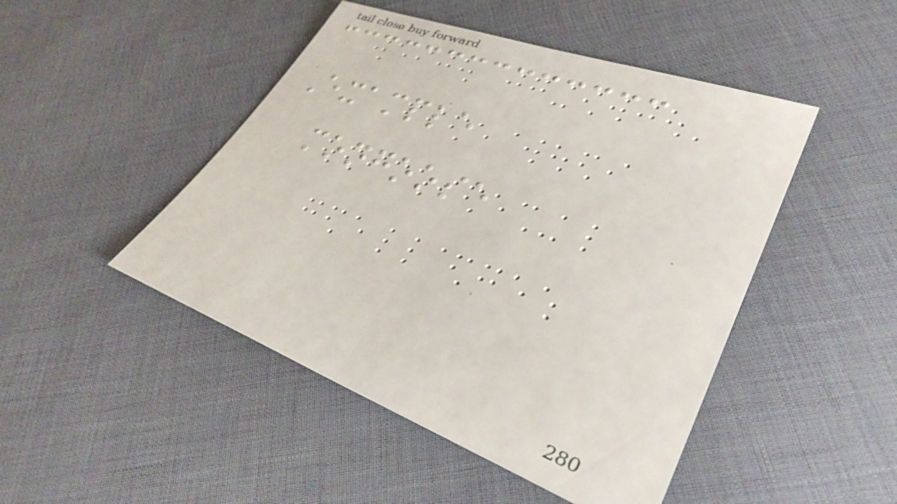Example
mongoose
